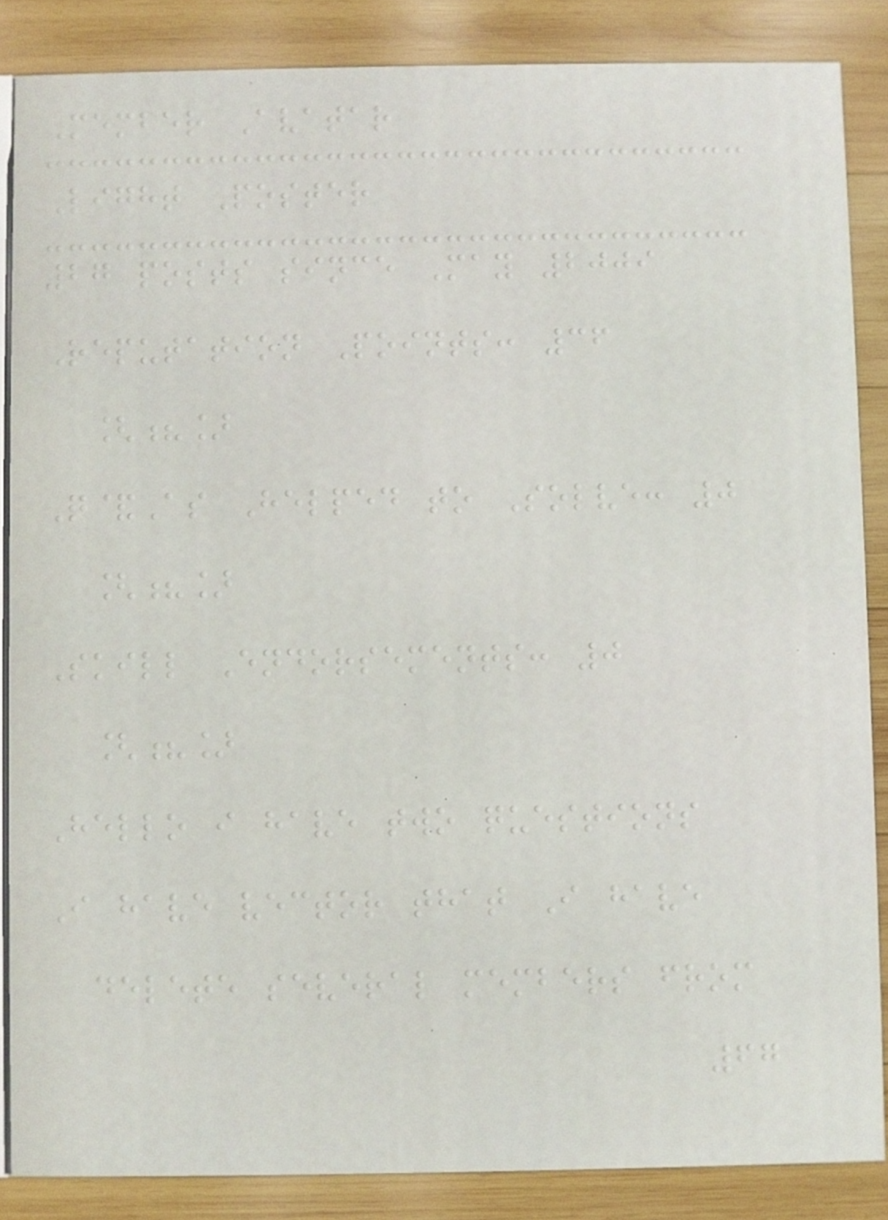Member Avatar
Light Poster
27 posts since May 2009
Reputation Points: 36
[?]
Q&As Helped to Solve: 0
[?]
Skill Endorsements: 0
[?]
Hello i have two questions
I have vector that I have
delete several members from
67
